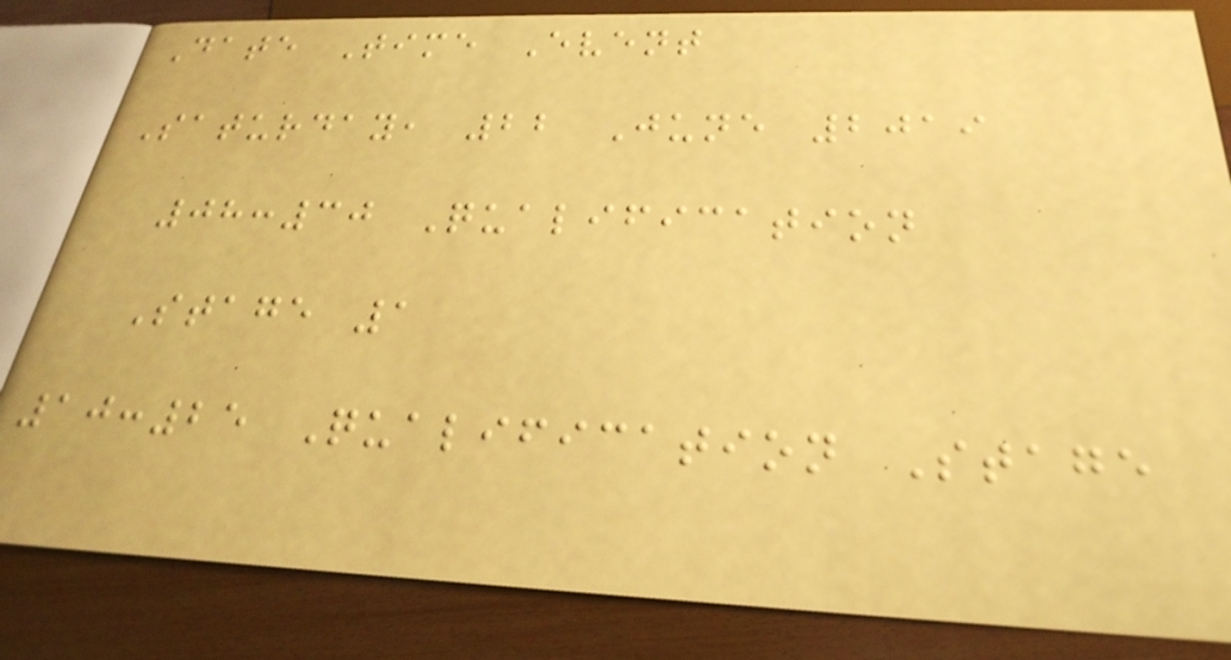Date Time Event
Saturday, 22 June 2019
08:30 Qualification
Stage 1
10:25 Qualification Stage
